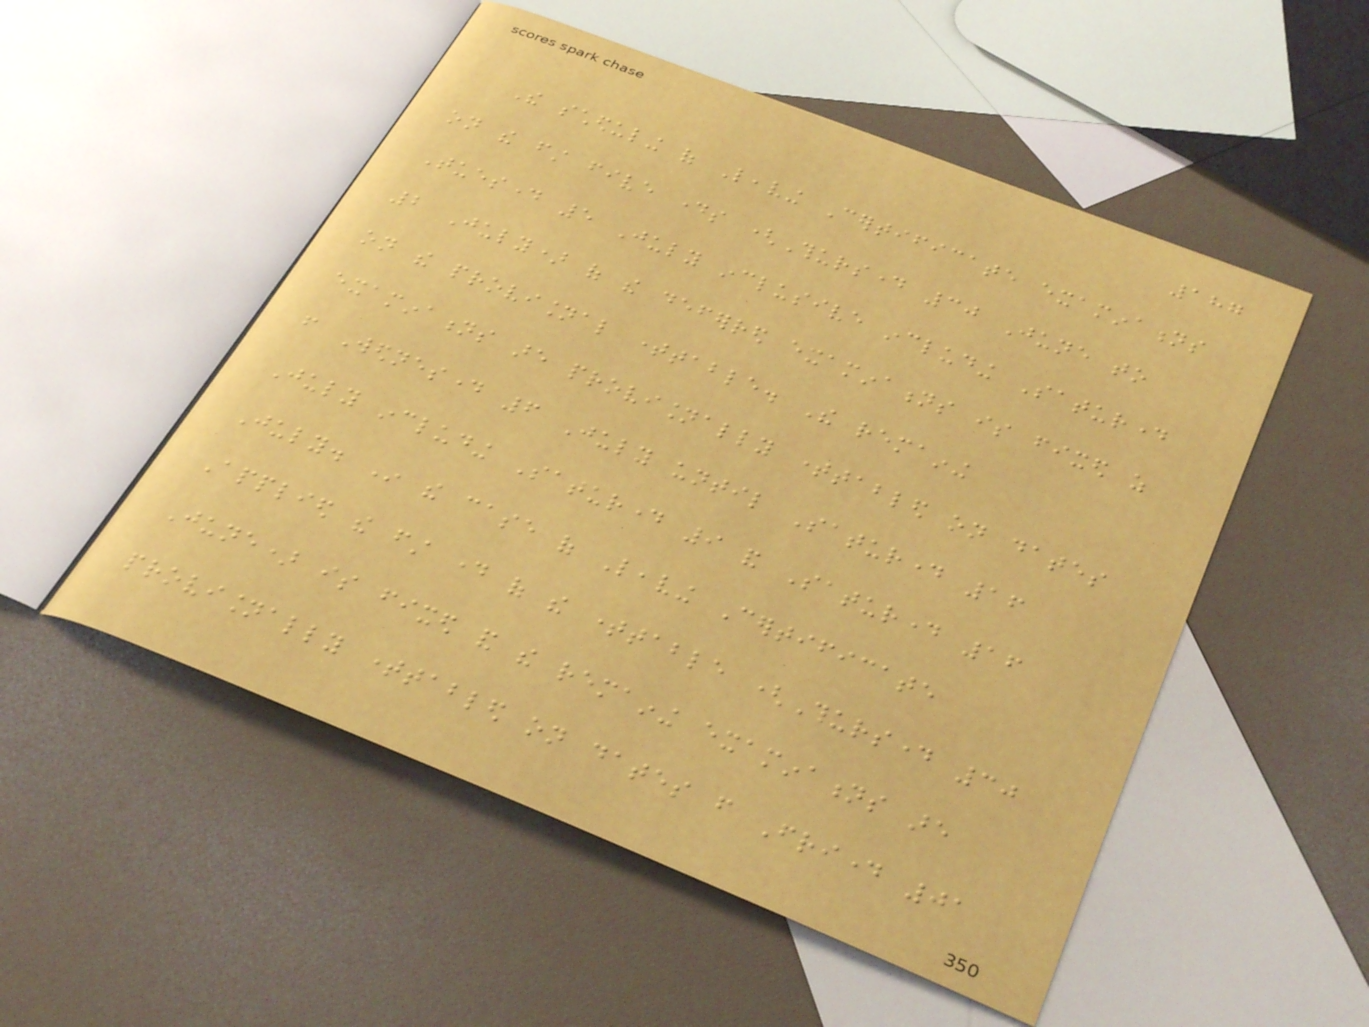187
The scheduling of Leaving Certificate examinations
on the first five days (Thursday 30 June to
Tuesday 5 July inclusive including Saturday
2 July) of the deferred examinations is fixed as
on the provisional timetable. The remaining
examinations are provisionally timetabled on dates
from Wednesday 6 July until Saturday 16
July including Saturday 9 and Saturday 16
July. In the case of Leaving Certificate
Applied the first day of the timetable (Thursday 30
June) is fixed and the remaining examinations are
provisionally timetabled on dates from Friday 01
